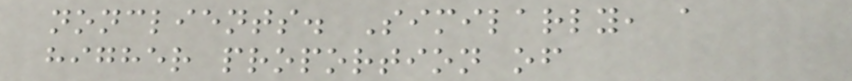nonclients. Similarly, a
higher proportion of
